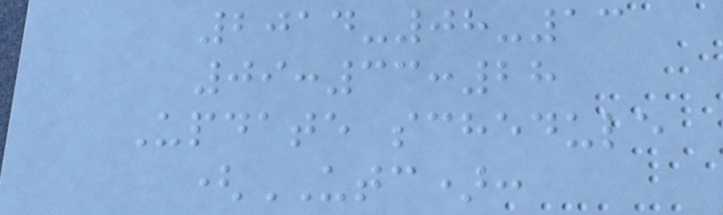2014-08-13
09:33:28
Update schedule
(UTC):
